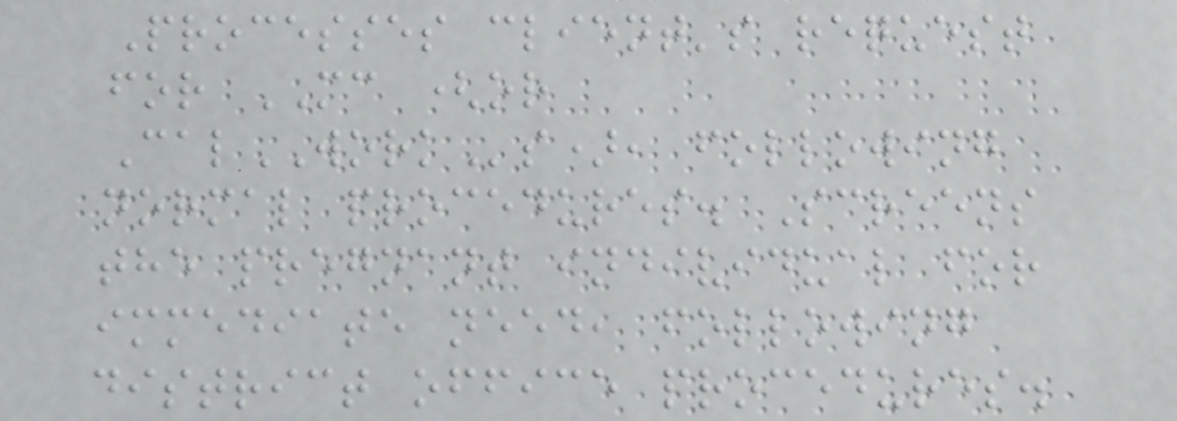Processes client's request
for MC (or
CalWORKs), following
normal procedures. Screens
the pregnant individual for
immediate need, following
district office procedures.
